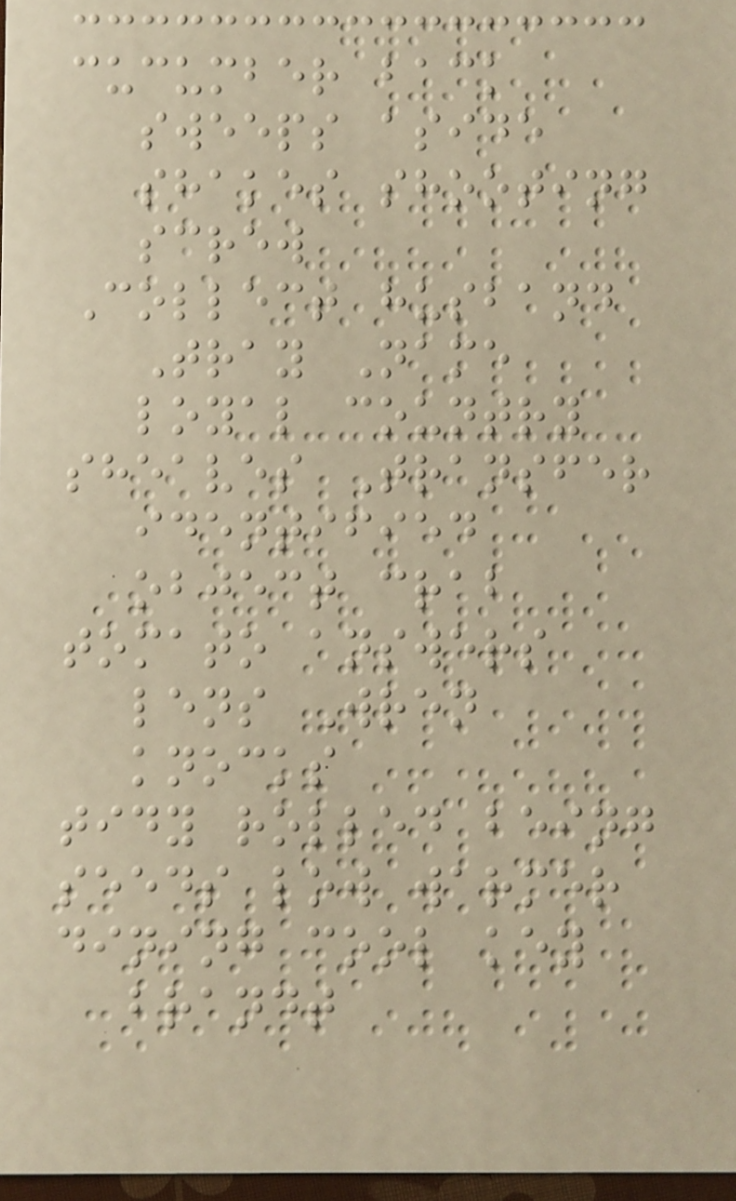cucumber back
sweeps aside
shakes shooting
screw
Collect husband
Tray Name
loyal country
sheaves Transfer
identified
object crab
tomato answers
lens Wren
knocks
tidy rolled being
seeds low warmer
dining cool key
brandt
